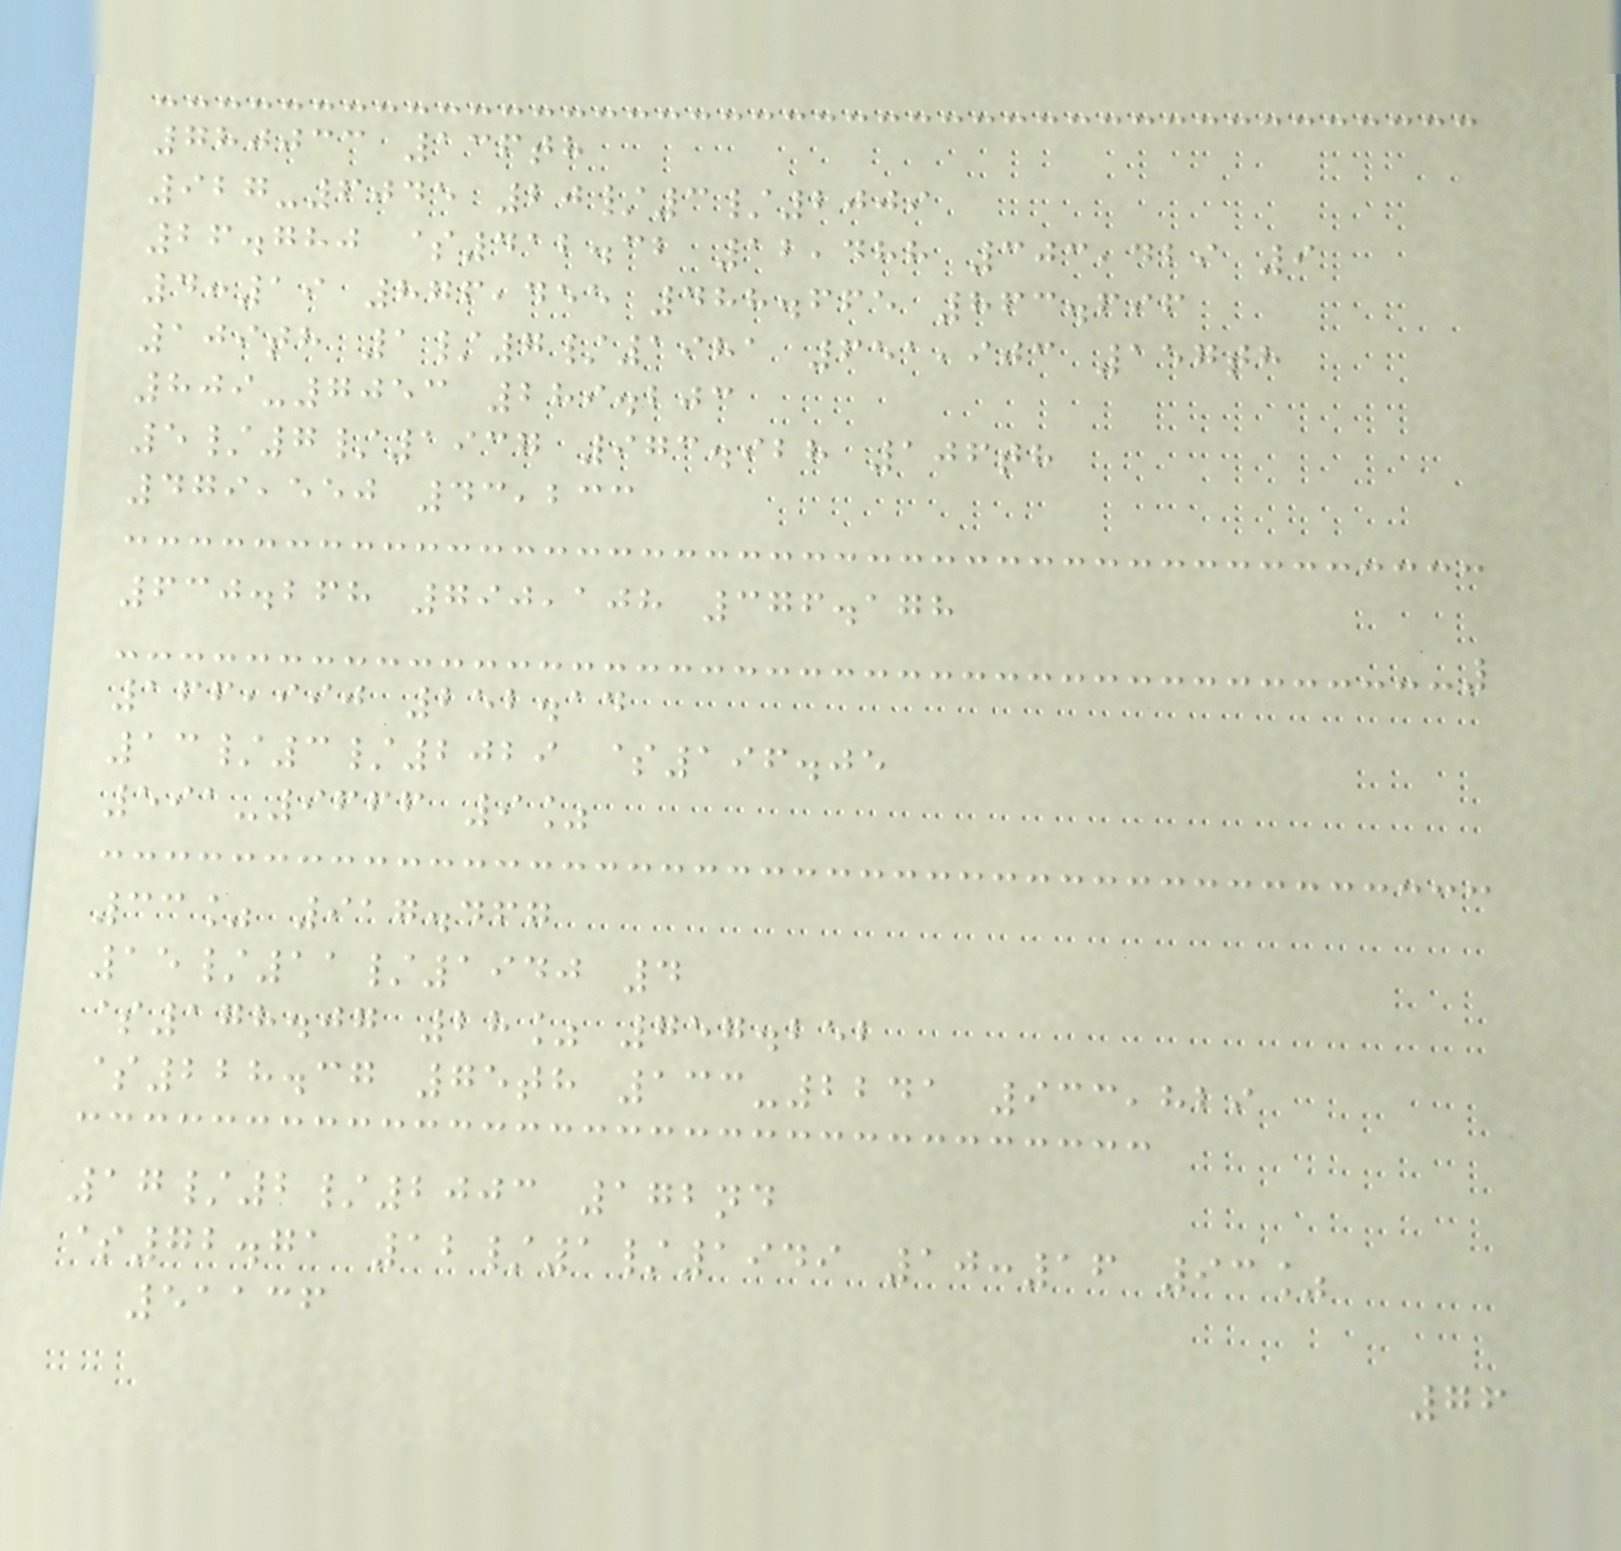780033 136th
927-6045 20/3/2009
26.780 $412.32 12,488 303,429 9
4:19 876,455 488.665 863.696
109th 1/7/1981 651,903 157th
809-7053 289.203
5/7/1937 973.928 106th
479,550 43,233
630.268 790,108 376.178
166,990 252.14
13/3/2029 $196.05
591-9666 9%
33% 917.467
15/11/1940 4
$178.07 28% 757.252
$228.37 75th 133-2241 933,829
17/2/2003 172nd
$72.71 12/1/1949 10:16 93%
51136
76
